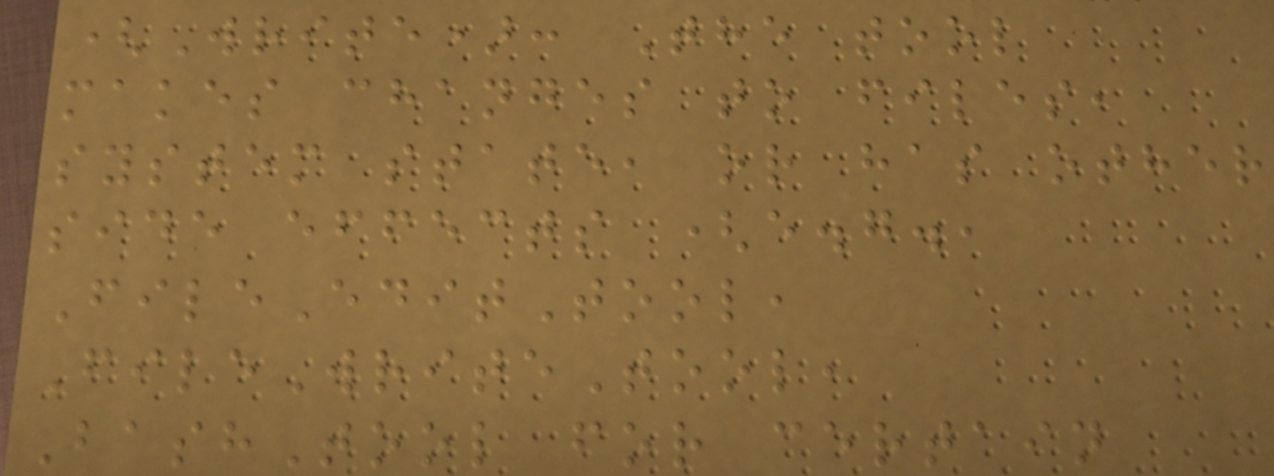(Write): The tool
makes changes to files,
system state, or has other
side effects (e.g.,
FileEditTool,
FileWriteTool,
BashTool for certain
